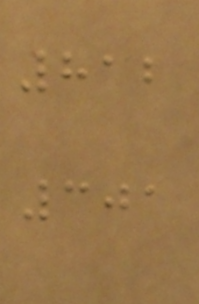812
301
